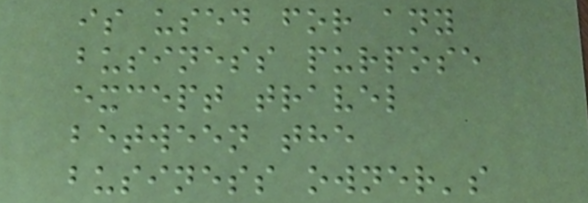is used for any
business purpose
except travel
between the
business owner's
